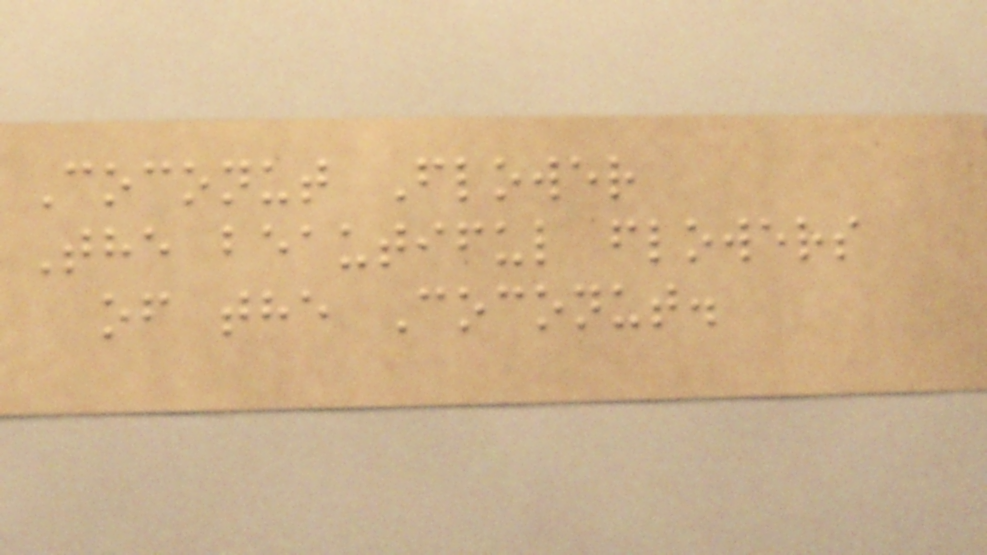Coconut Flower
The beautiful flowers
of the Coconut.
